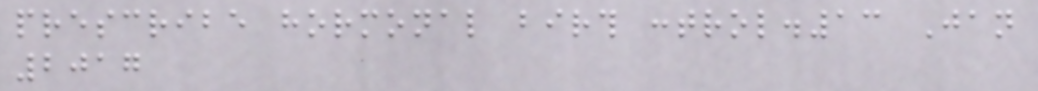prescribe hormonal birth control.13 Jan
2017
